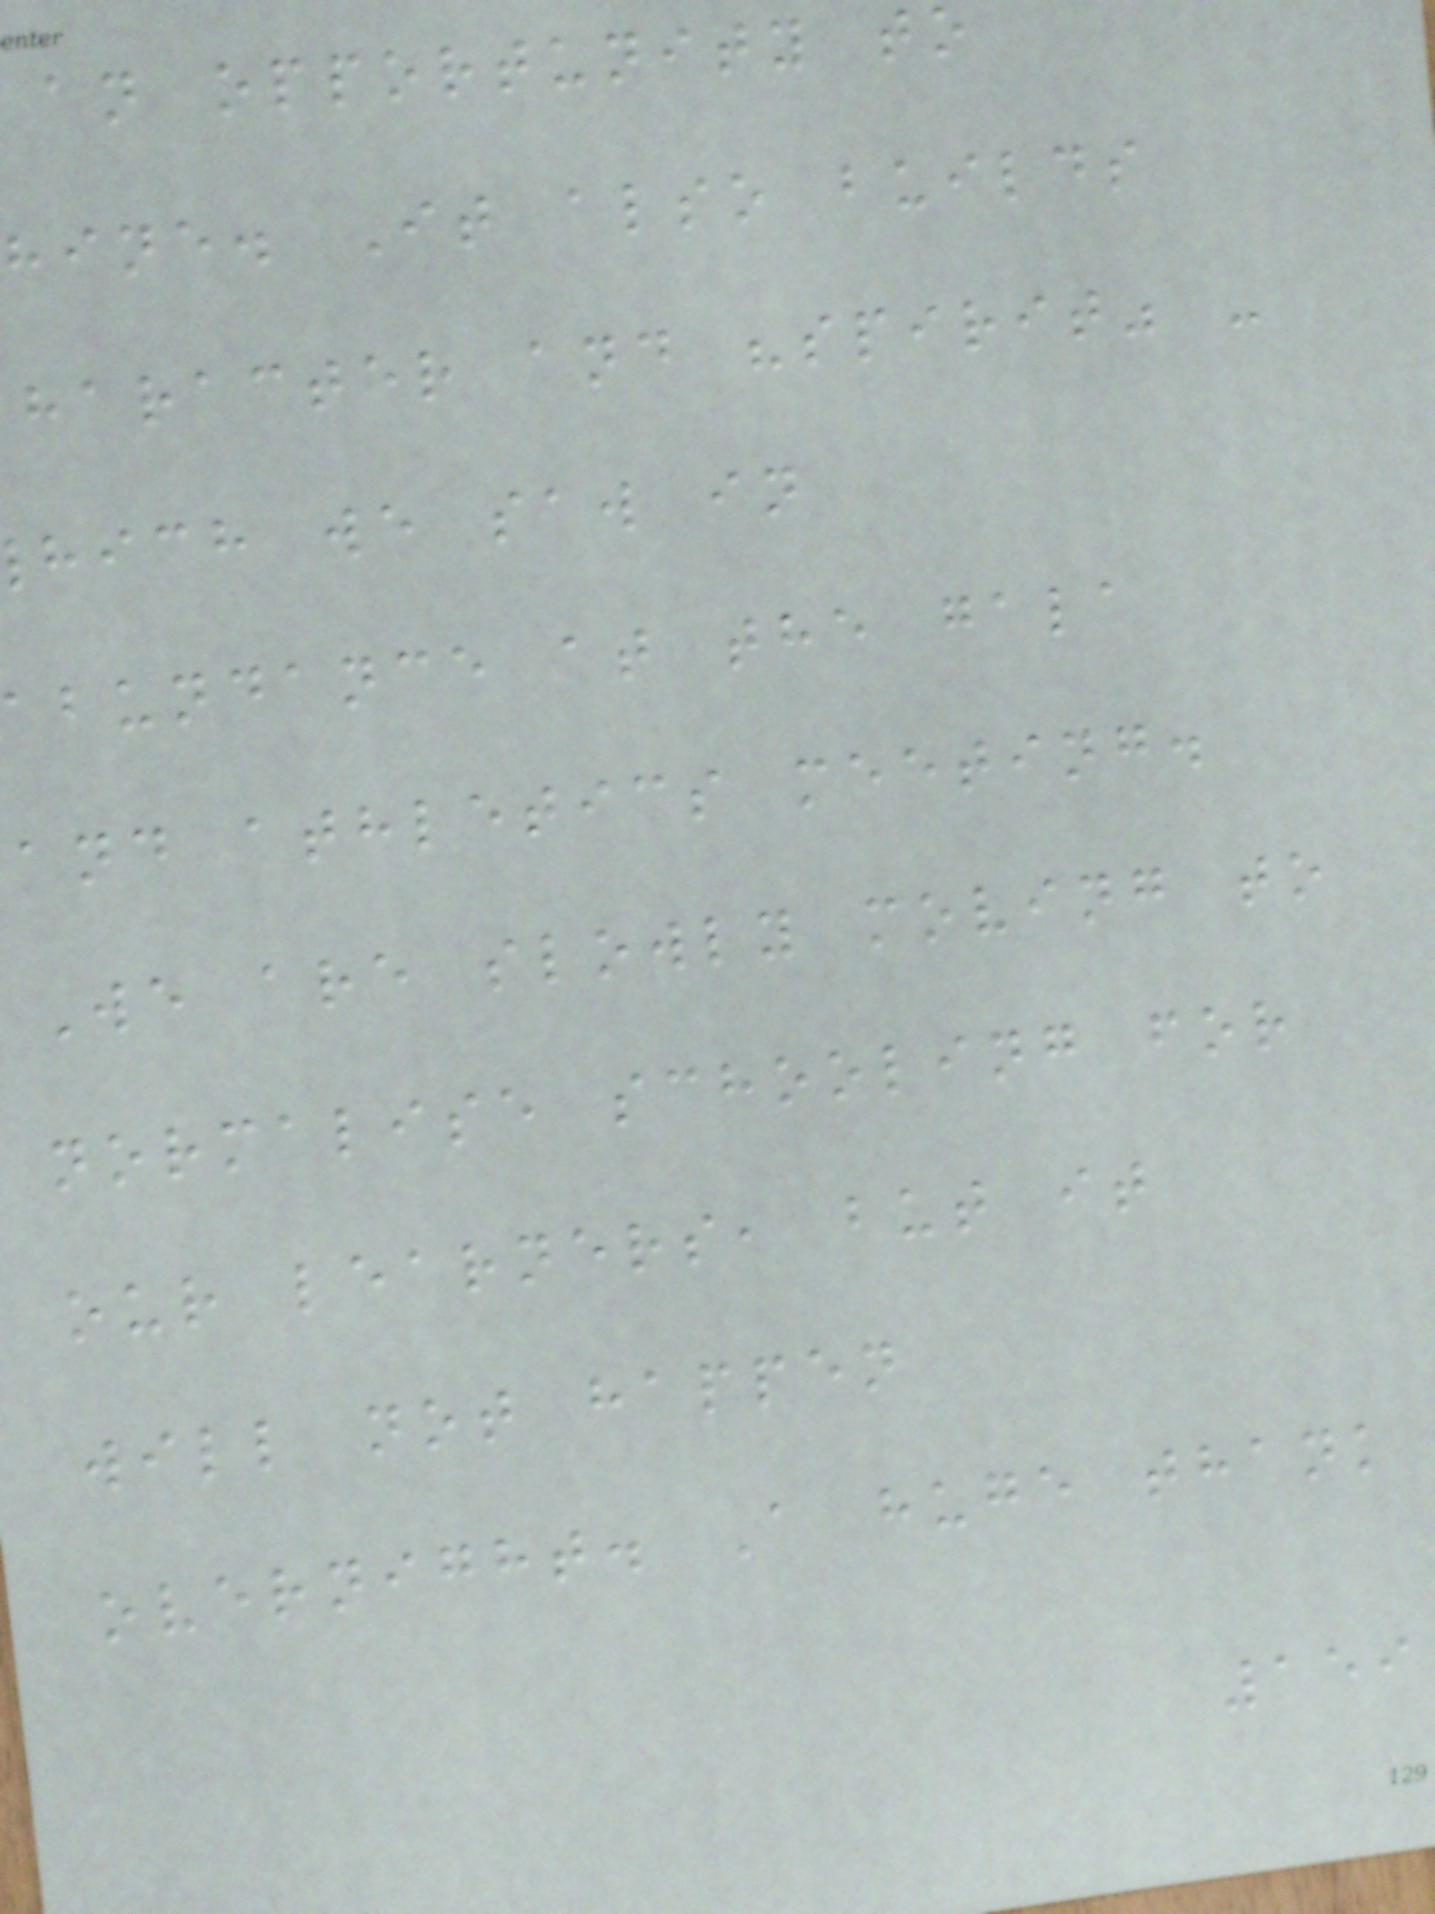an opportunity to
hine. It also builds
haracter and "spirit" -
hich we saw in
abundance at the gala
and athletics meeting.
We are slowly moving to
normalise schooling for
our learners, but it
will not happen
overnight. A huge thank
159
